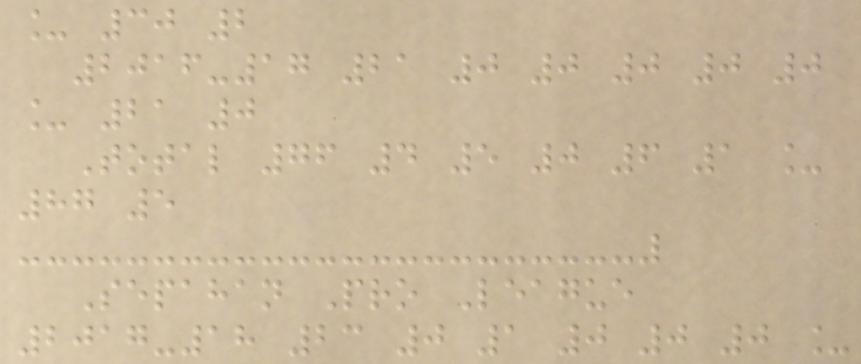_ 30 2
2016-17 21 0 0 0 0 0
_ 21 0
Total 76 4 5 0 6 1 _
87 5
Sepahan Pro League
2017-18 23 0 1 0 0 0 _
